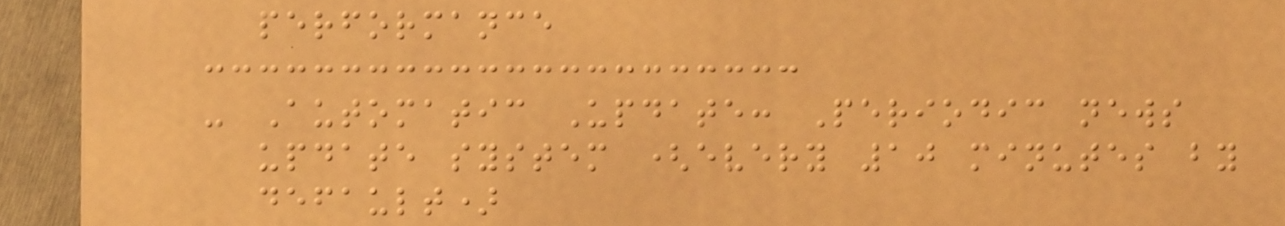performance
- Automatic Update: Periodic news
update system (every 10 minutes by
default)
